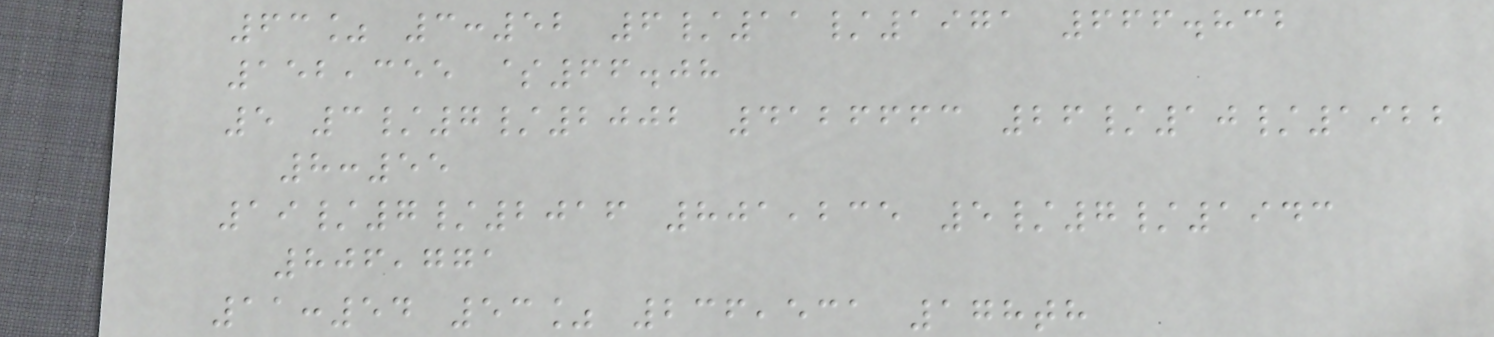63% 3:52 6/11/1971 666.832
152,355 $66.08
5 3/7/2002 4126663 26/10/1922
8:55
19/7/2016 801,235 5/7/1943
806,771
11:54 53% 236,531 178th
